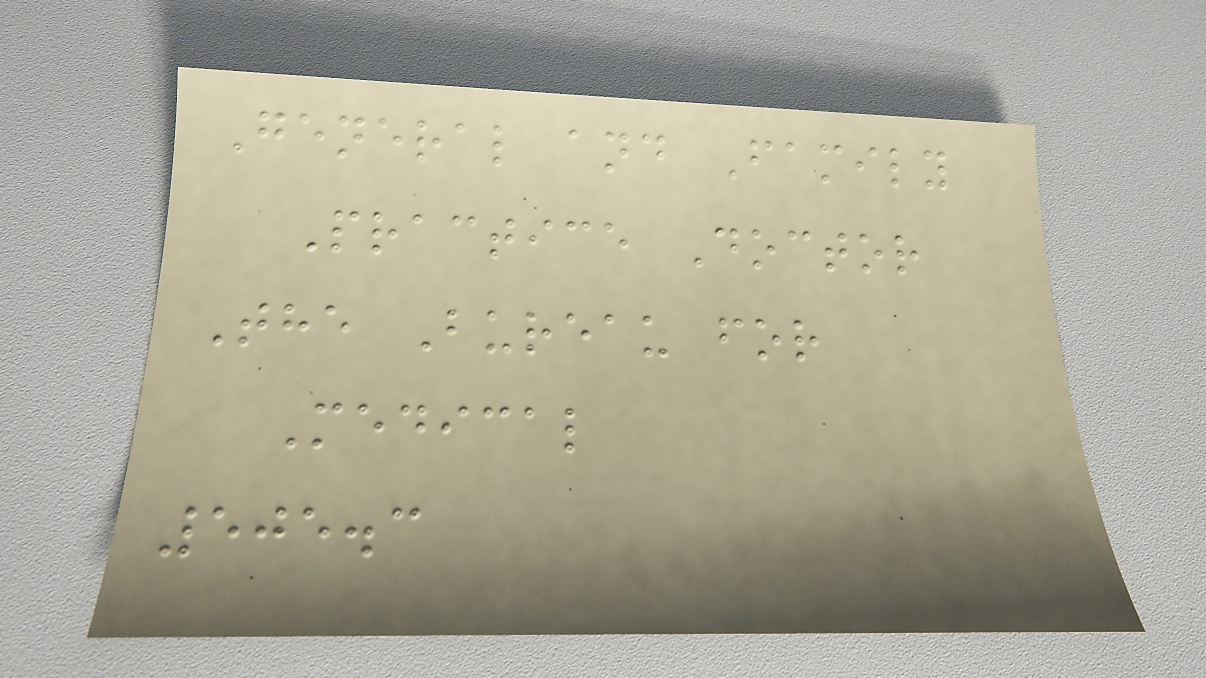General and Family
Practice Doctor
The Bureau for
Medical
505.3
